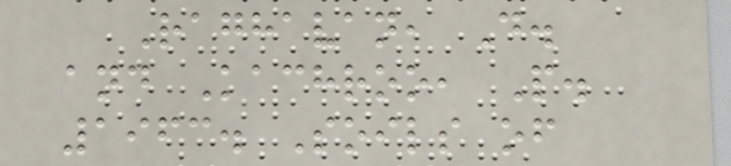Raghavan, D.
and Kachroo, P.
1963. Soils of
